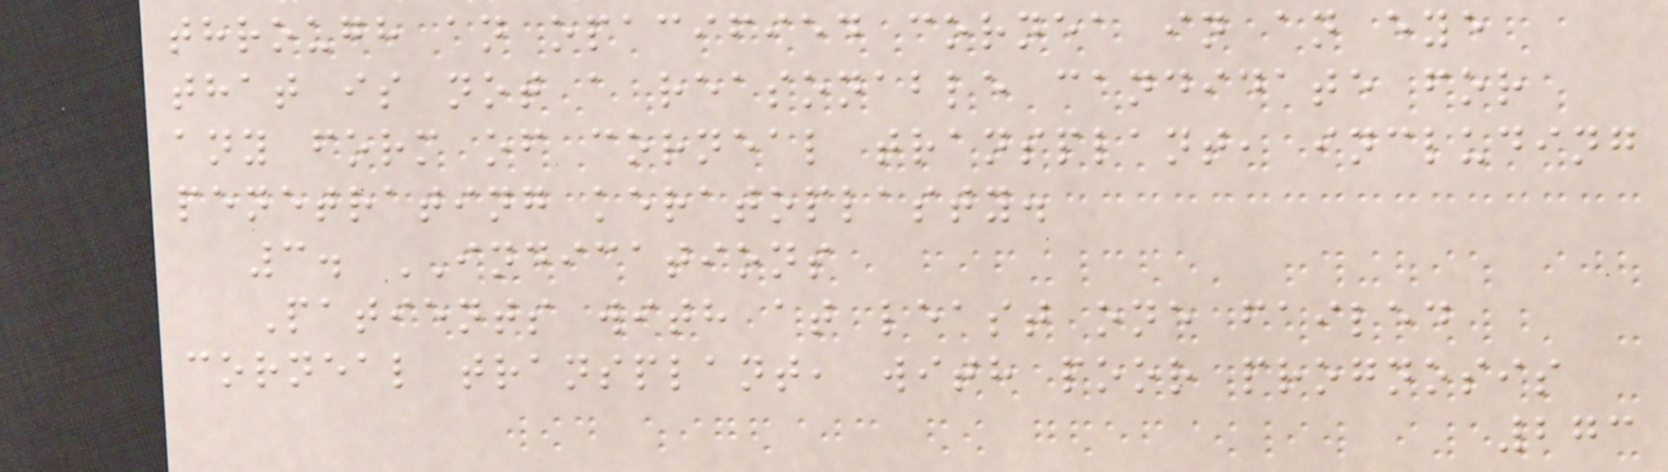through an opacified cornea in an eye
that is not a reasonable candidate for
any form of corneal transplant, including
penetrating keratoplasty.
3. INDICATIONS
Patients with at least one failed
corneal transplant, with poor prognosis
273
